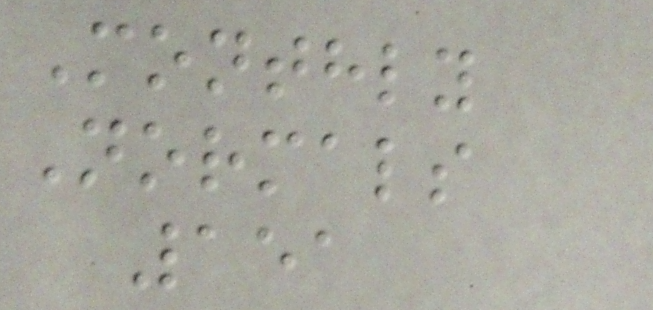Monthly
Normals
151
